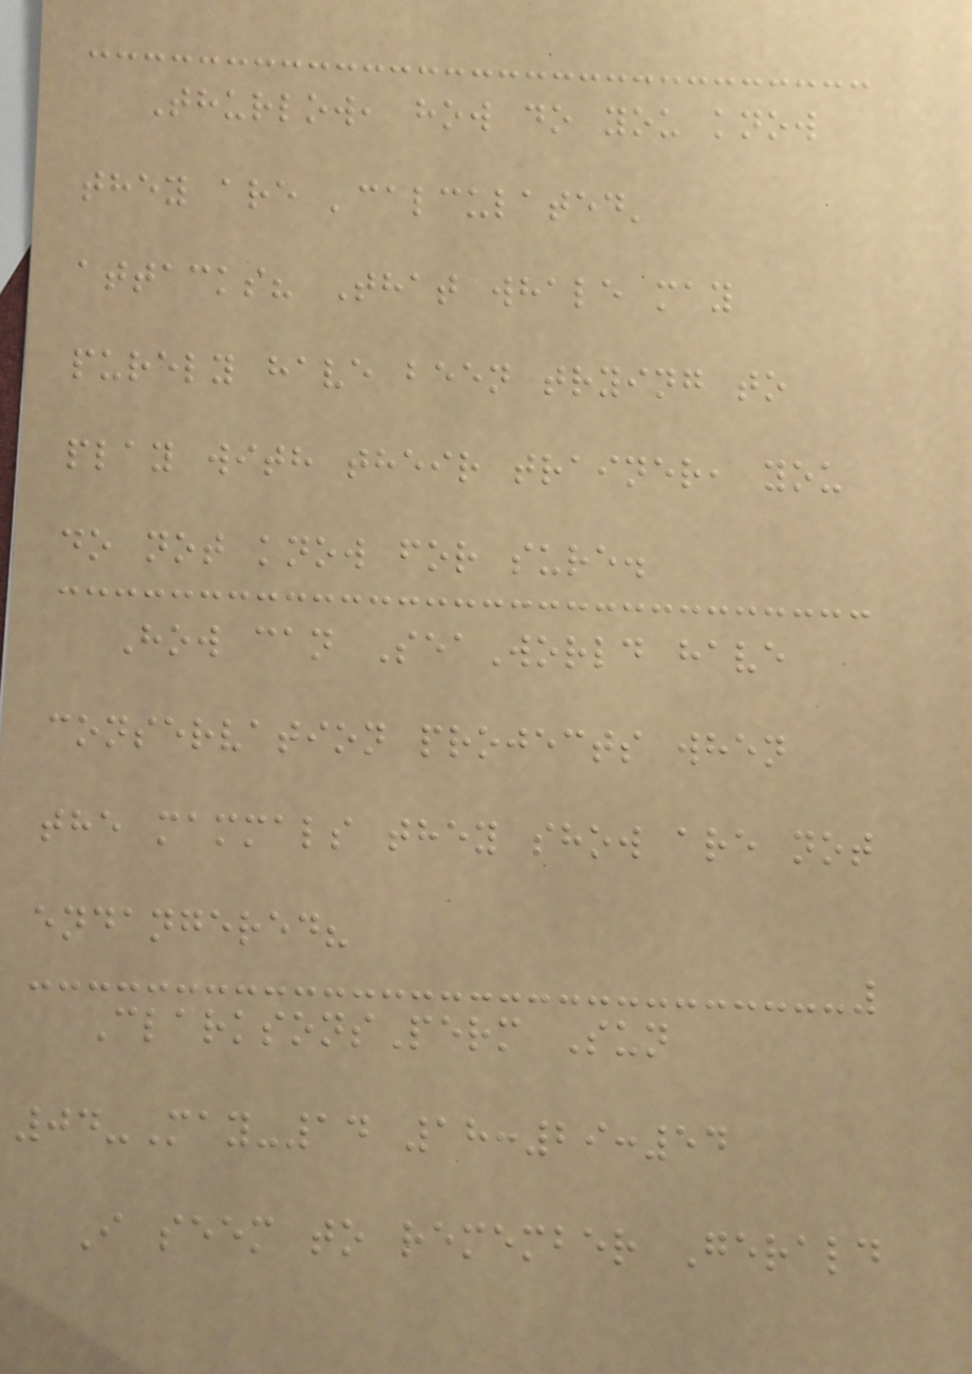Thurlow, how do you know
they are 'calculated'
attacks? That whale may
purely have been trying to
play with their trainer, you
do not know for sure.
How can SeaWorld have
conservation projects when
the mammals they show are not
endangered?
ClarksonsPerm Sun
04-May-14 18:29:54
I seem to remember Gerald
